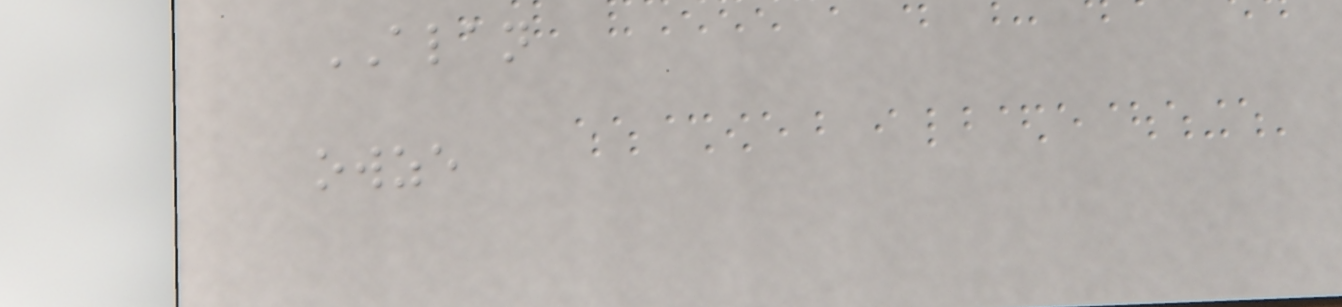ALAN
owze
